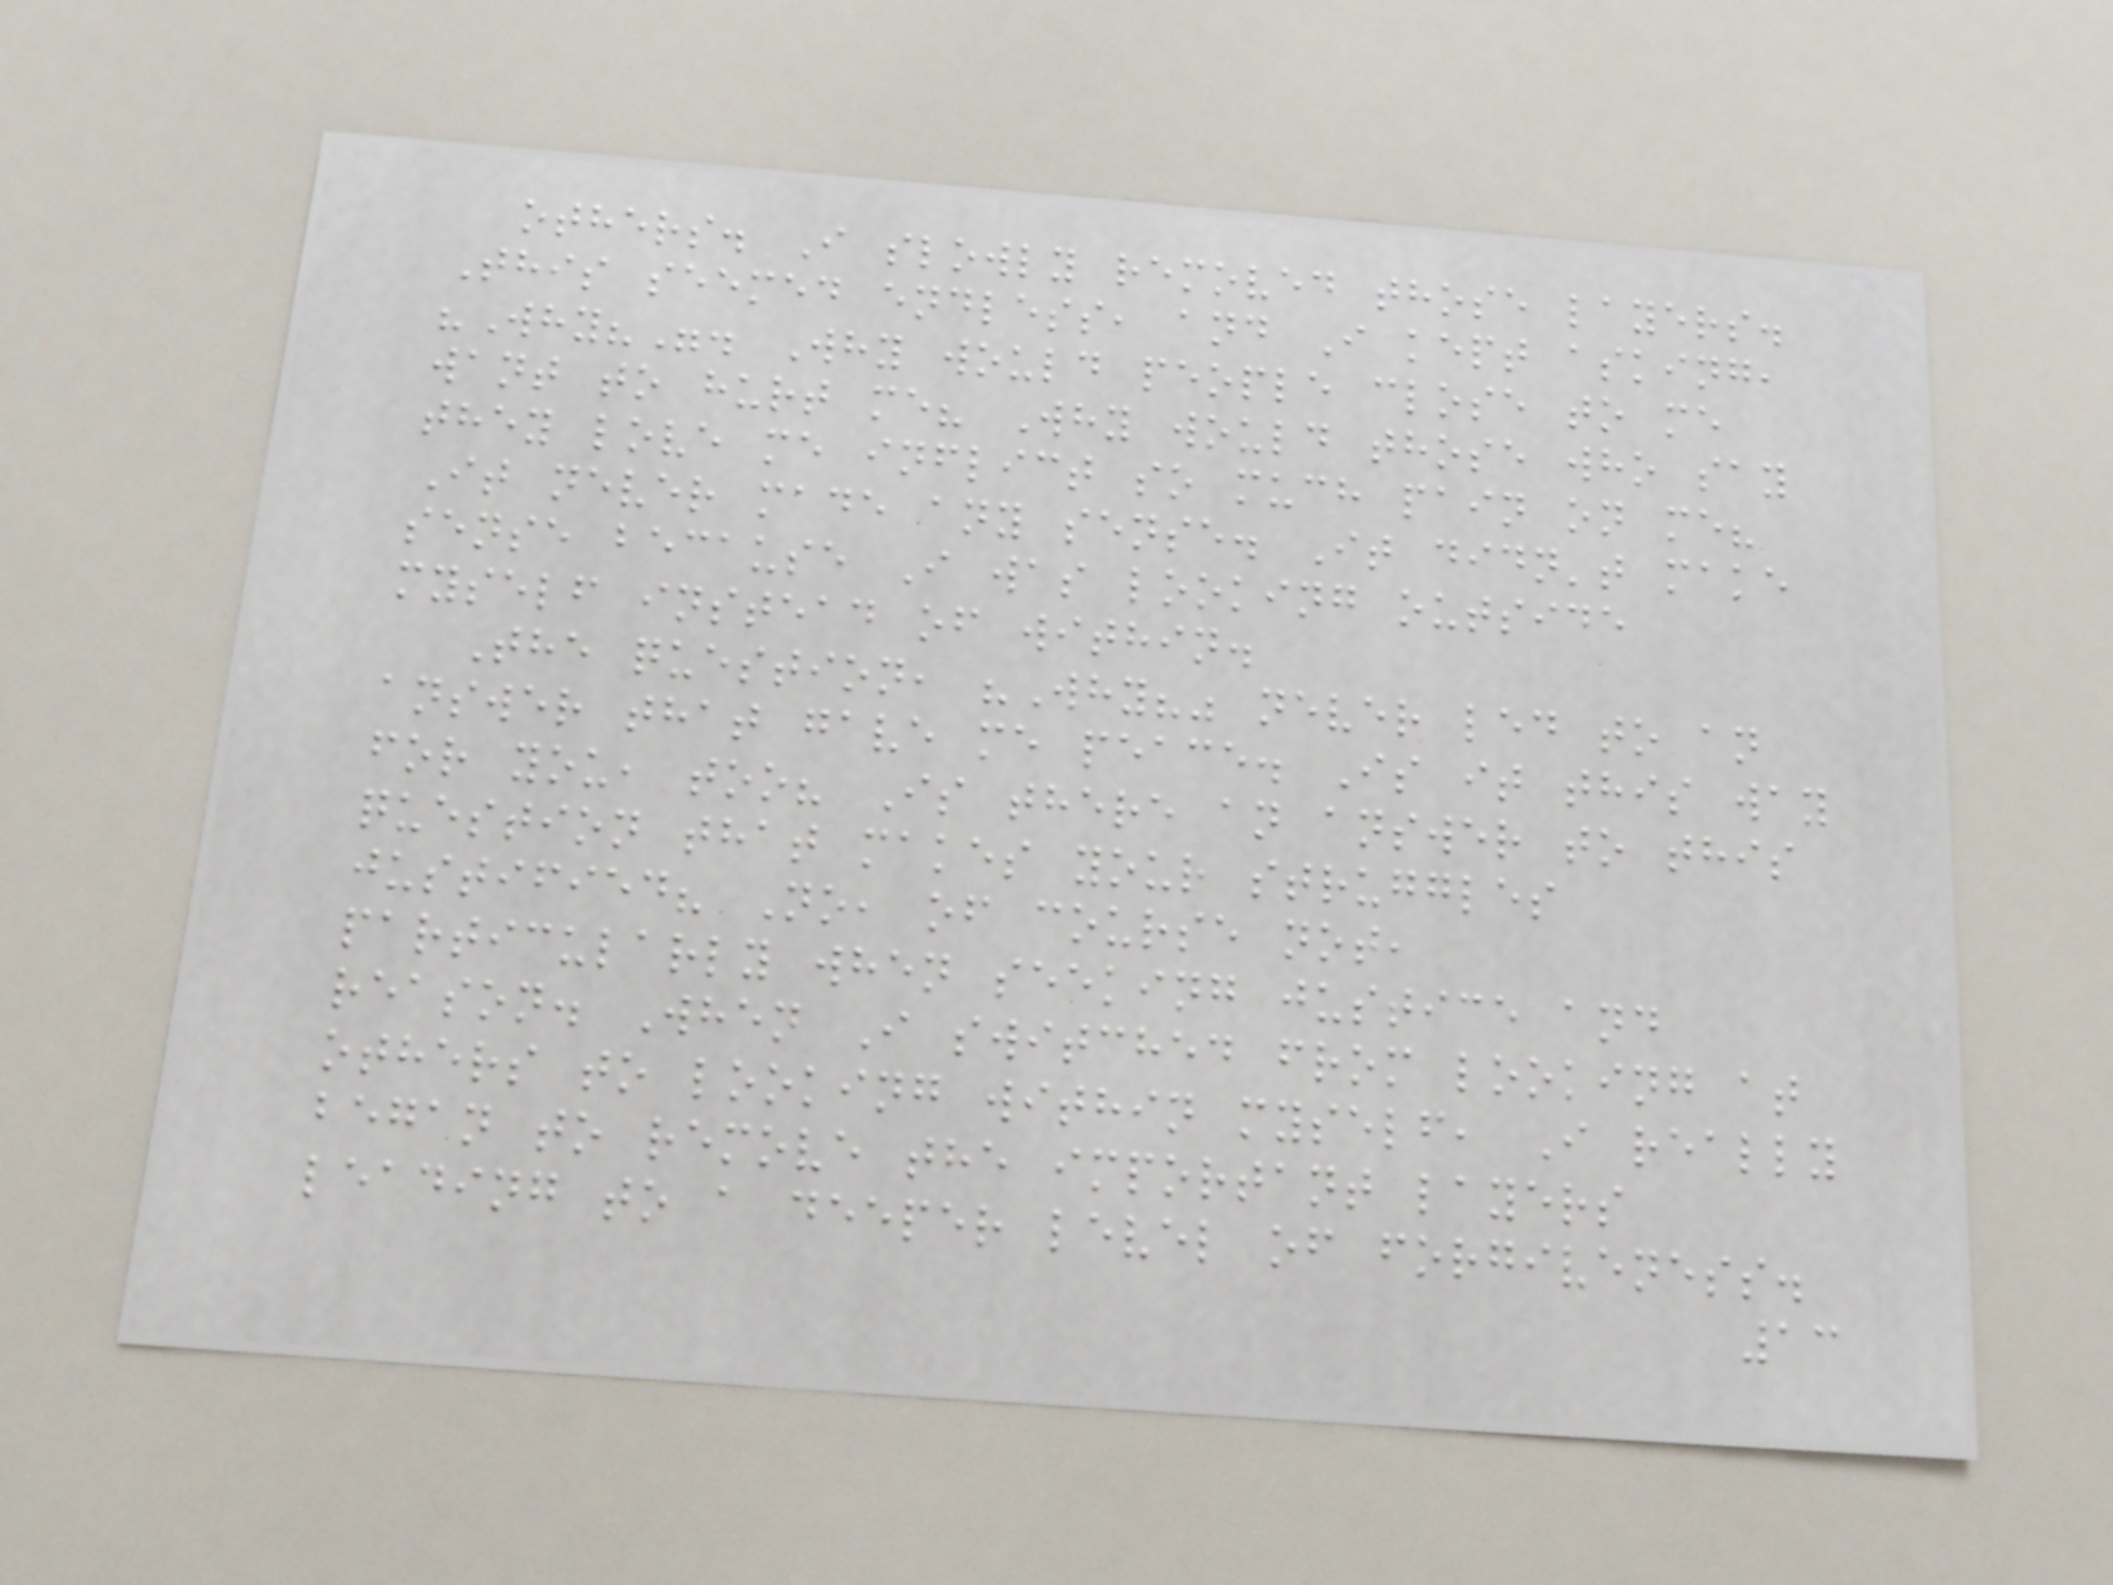others. I slowly removed those layers.
This seemed endless, and I kept asking,
"Why?". Why would people close to me
want to hurt me? Why would those who say
they love me inflict so much pain on me?
It never made any sense. It didn't make
sense because I was looking outside
myself instead of within.
The question, "Why?" never led to an
answer that gave me peace. Is it this way
for you, too? Is there an answer to this
question that makes your struggles
justified? No, of course not,
particularly when seeking justice and
reason. When I switched from looking at
others to looking within myself, I really
began to remove the important layers
leading to a deeper level of forgiveness.
13
